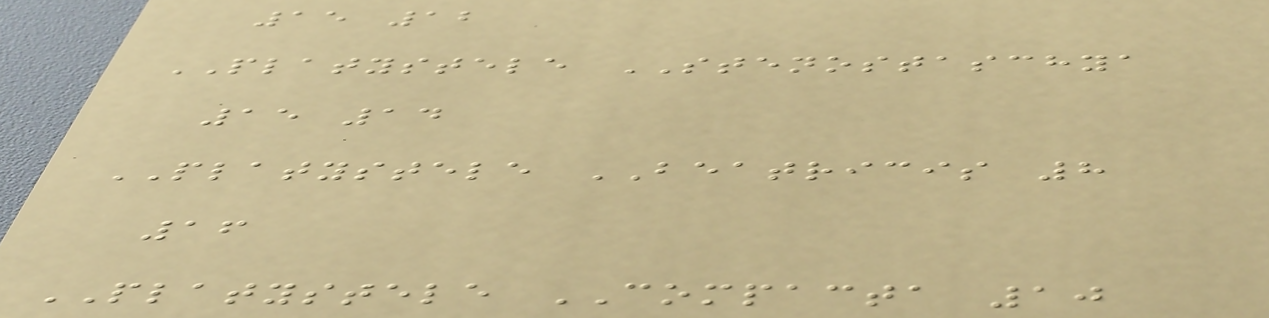15 12
PLATYSTELE STENOSTASCHYA
15 14
PLATYSTELE BEATRICIS 8
16
PLATYSTELE COMPACTA 10
